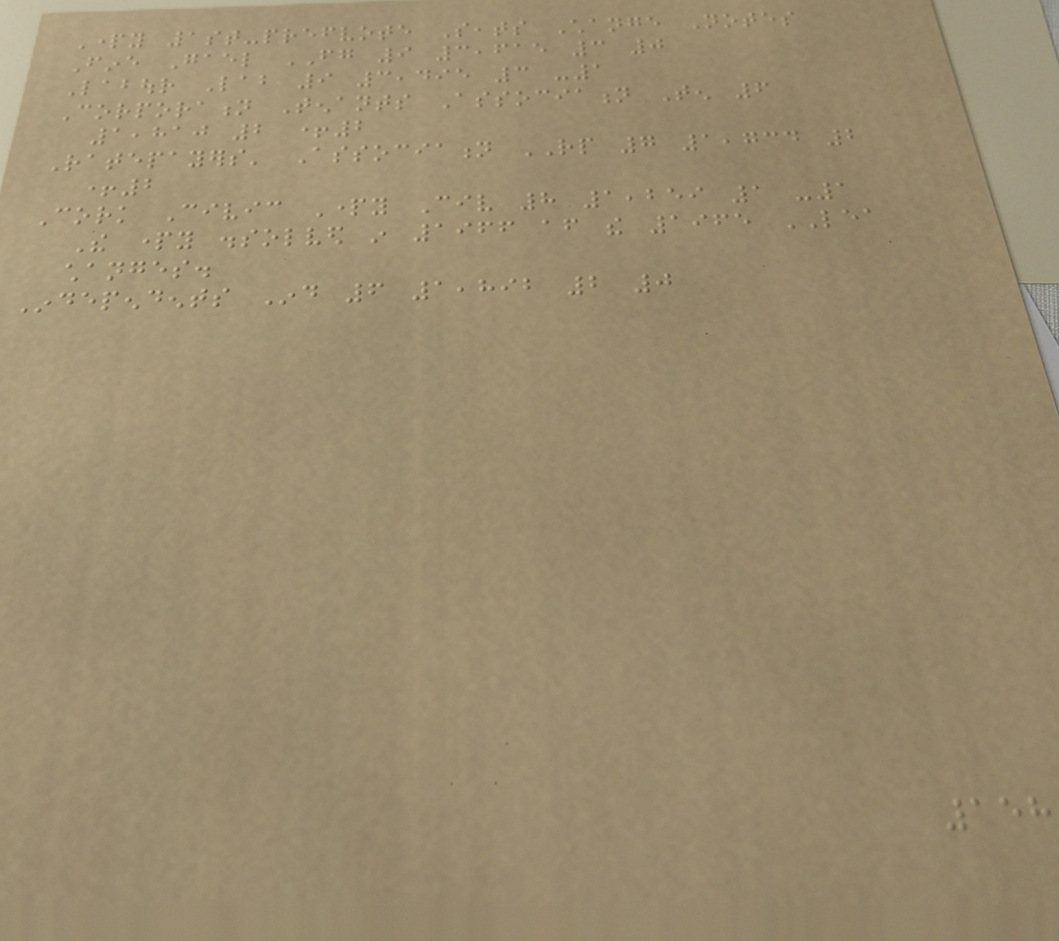Party 1st-prefvote Seats Change Notes
Fine Gael FG 9 3,615 3 0
Labour Lab 9 3,495 3 -1
Corporation Tenants Association Ten 6
1,810 2 +2
Ratepayers' Association RP 7 1,734 2
+2
Cork Civic Party Civ 8 1,259 1 -1
The party dissolved in 1966 after the 1965 LEA
changes.
Independents Ind 6 1,892 2 0
158
